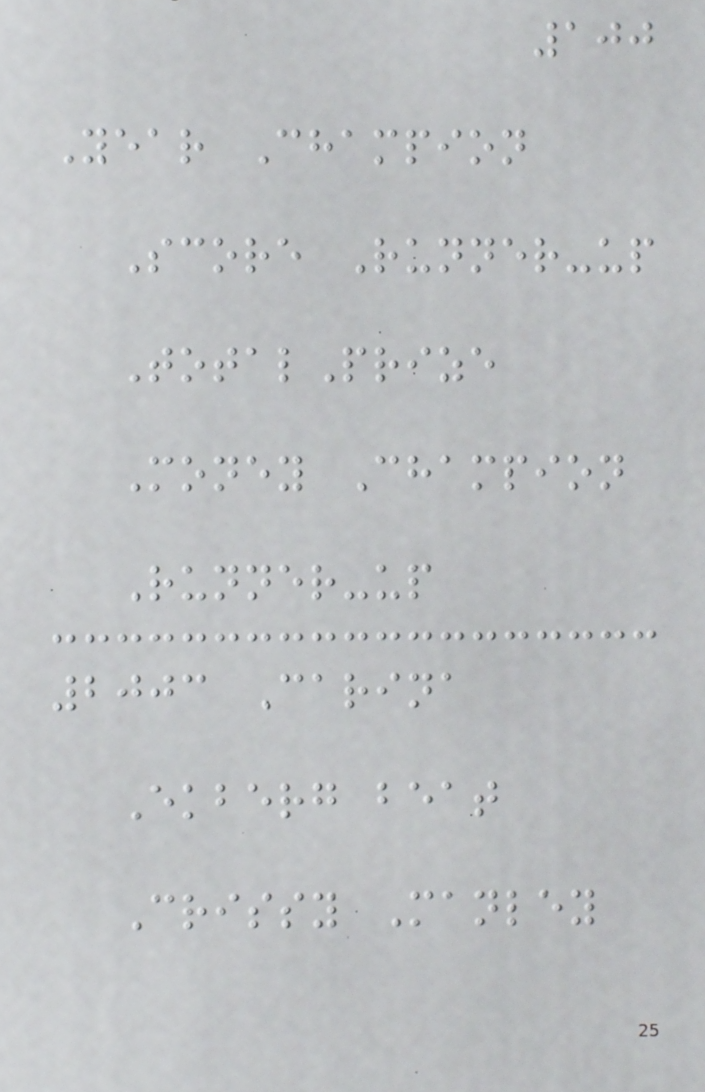100
Year Champion
Score Runner-up
TotalPrize
Money Champion
Runner-up
2003 Carina
Ekberg beat
Crissy Manley
